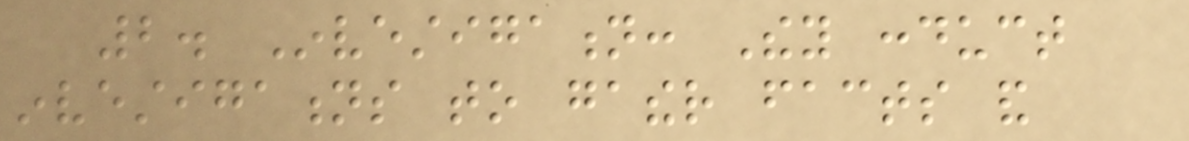2. Investigation: They conduct
investigations to gather facts and
